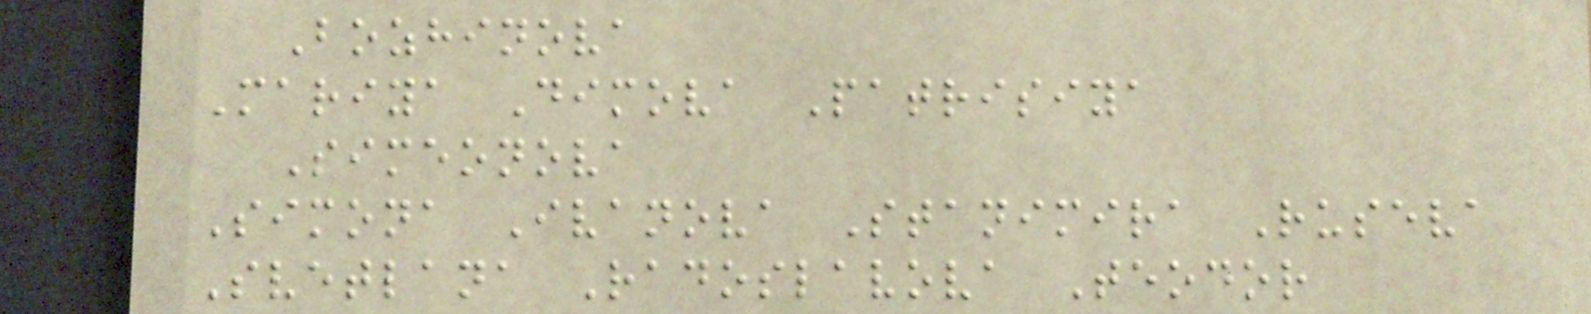Bozhinova
Mariya Dimova Patrisiya
Simeonova
Simona Ivanova Stanimira Ruseva
Svetlana Radoslavova Teodor
